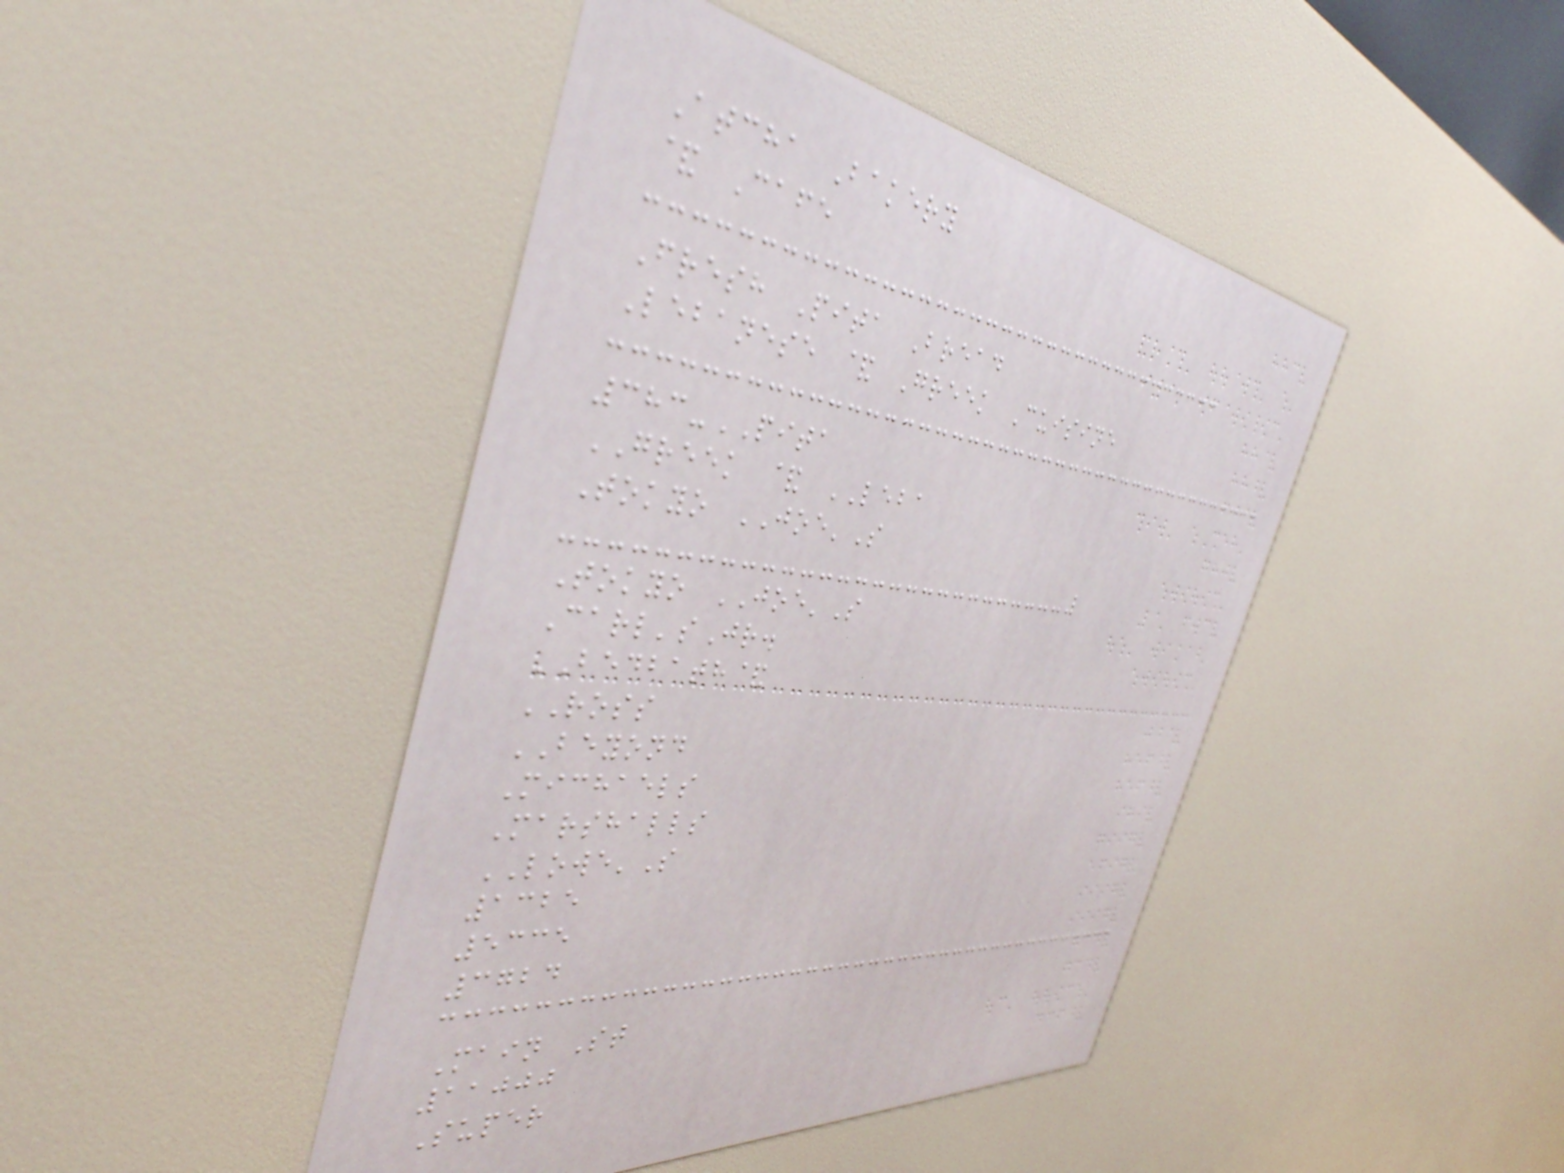Atcha Bakery
& Cafe
Fresh Pita Bread
Lebanese & Greek Cuisine
383-PITA
GREEK & LEBA
Tokyo JOE'S
Tokyo JOE'S
Carl'sJr.
BEDBATH&
ROSS
BEYOND
Michaels
Marshalls
LOWE'S
1325
5335
3724
Main St
11000
Super
